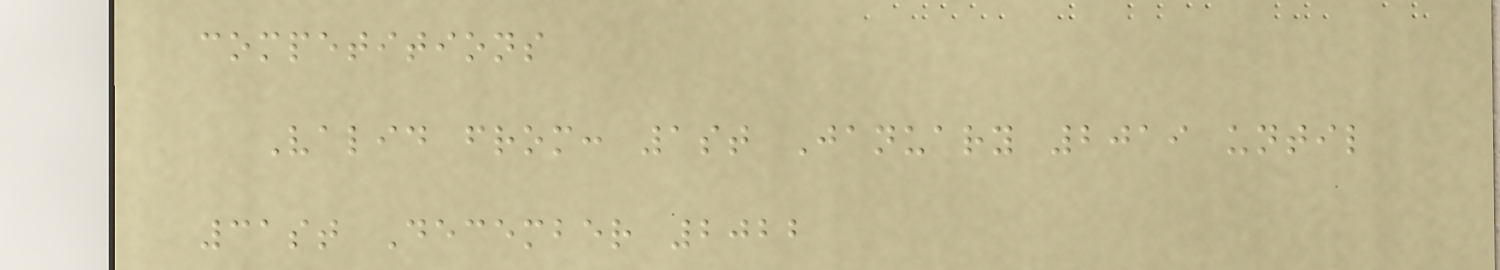competitions
Valid from: 1st January 2019 until
31st December 2022
